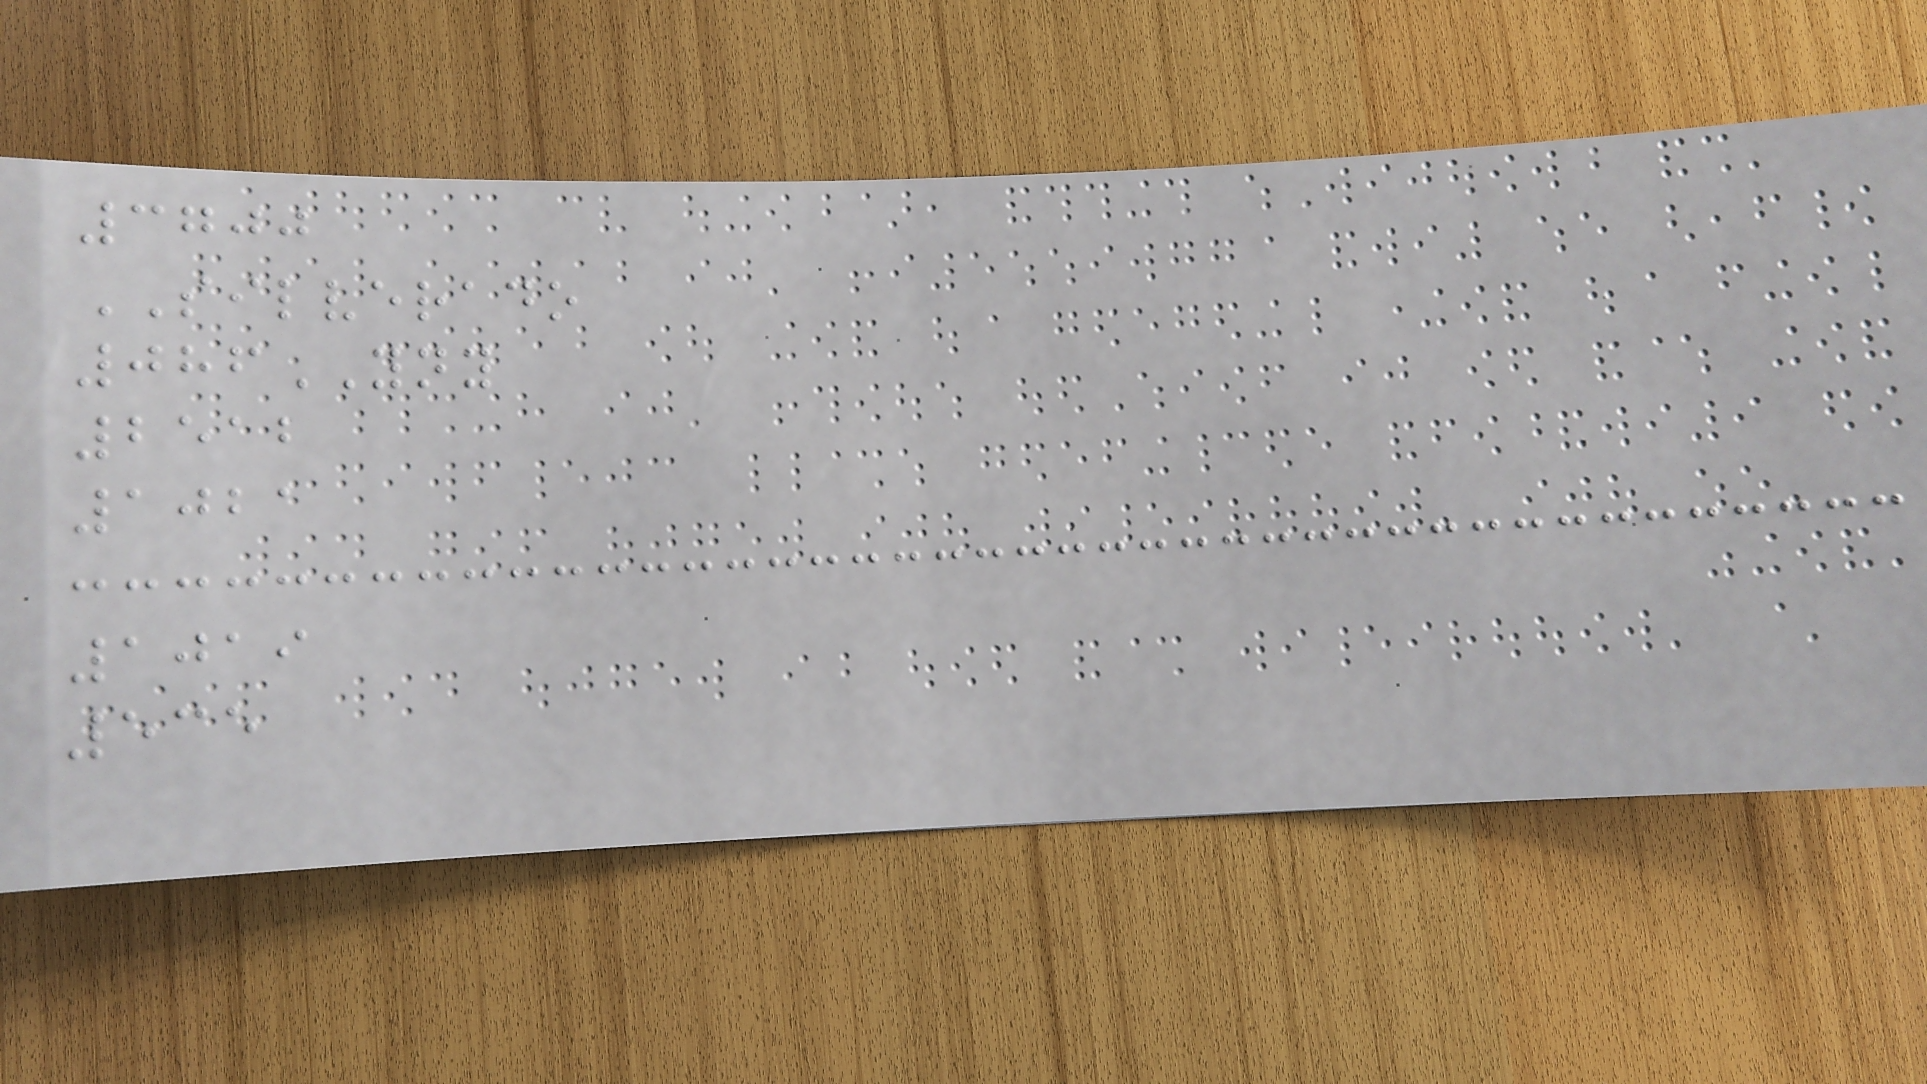3700
SILVERADO
086YNY
2512
1021
1019
535
